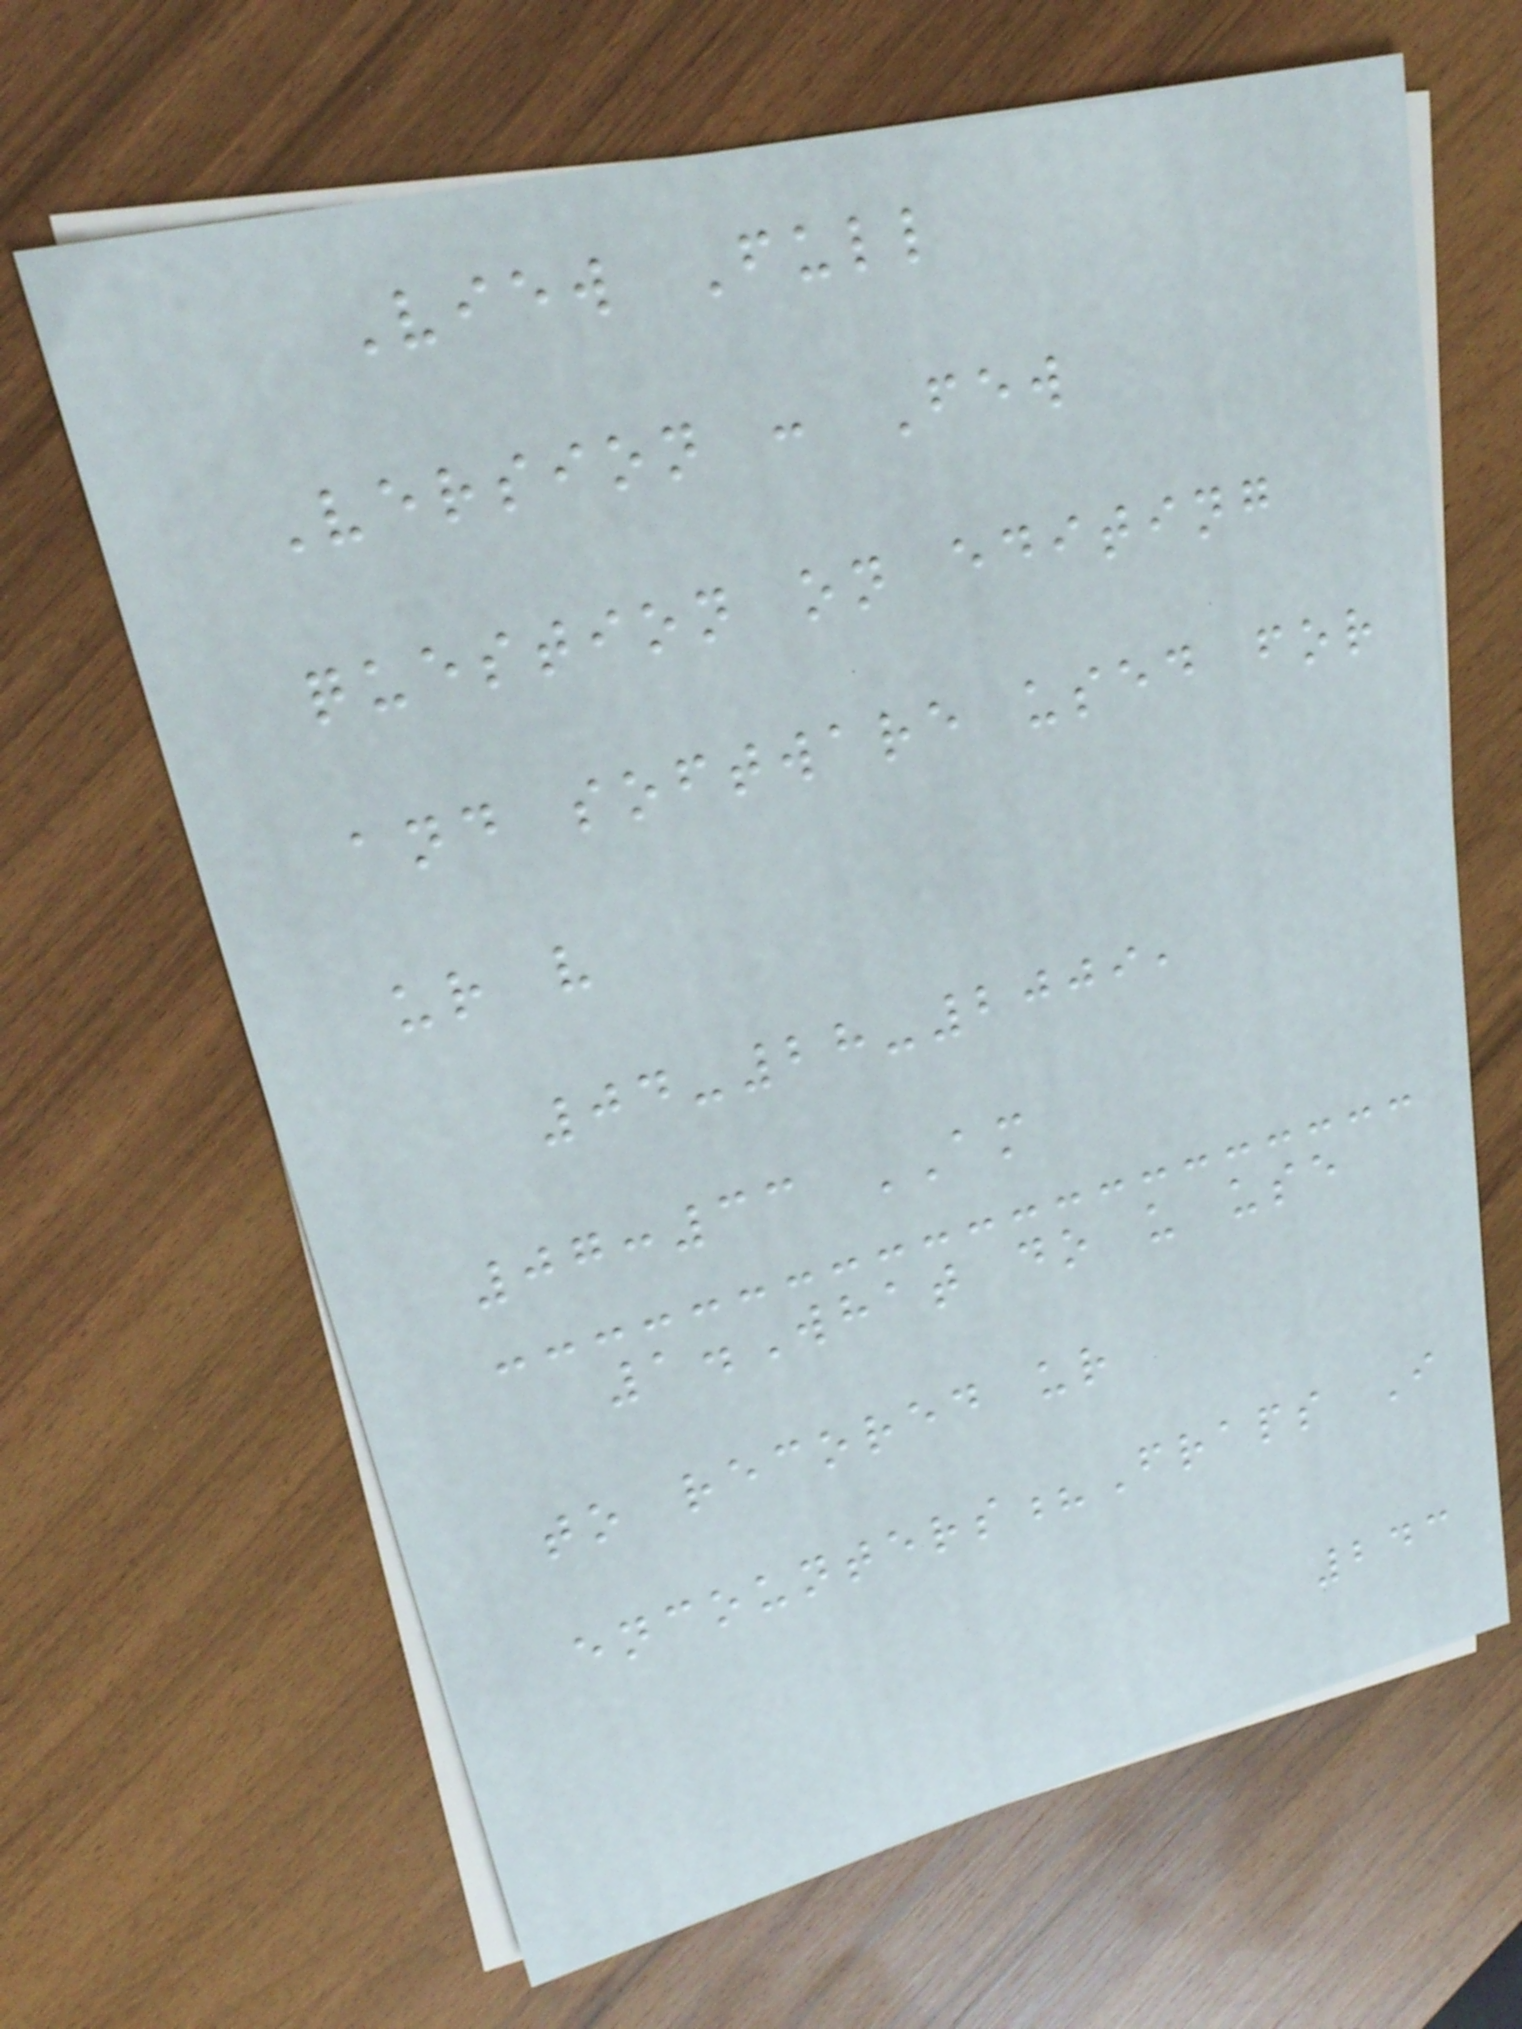View Full
Version : Few
question on editing
and software used for
ur v
04-28-2009,
07:33 AM
1.What do u use
to recored ur
encounters?Fraps I
243
